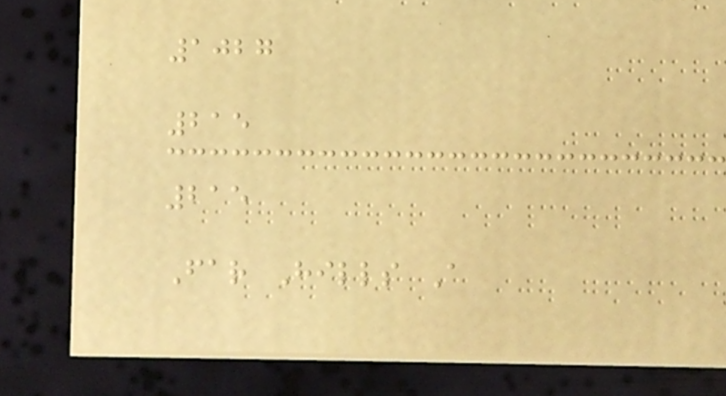1027
215
215
Far Hills A
